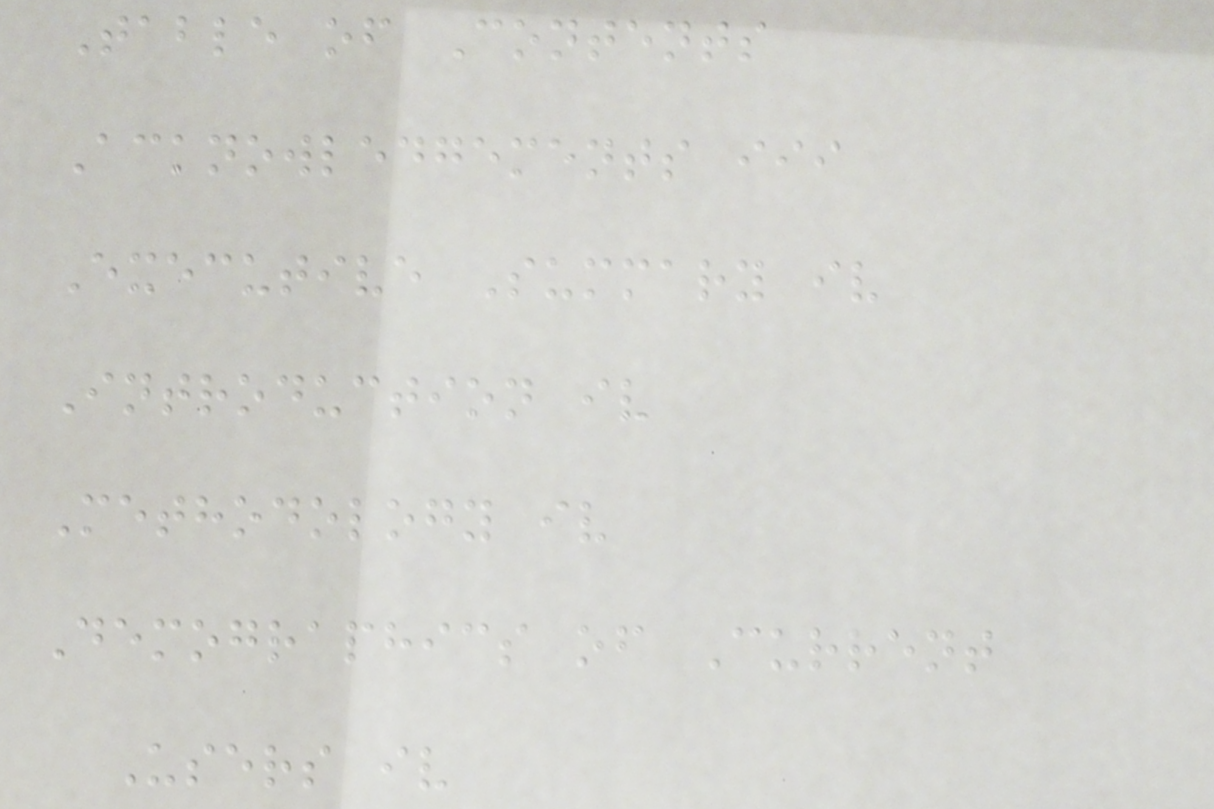Table of Contents
Acknowledgements iii
Executive Summary iv
Introduction iv
Methodology iv
Demographics of Current
Users iv
